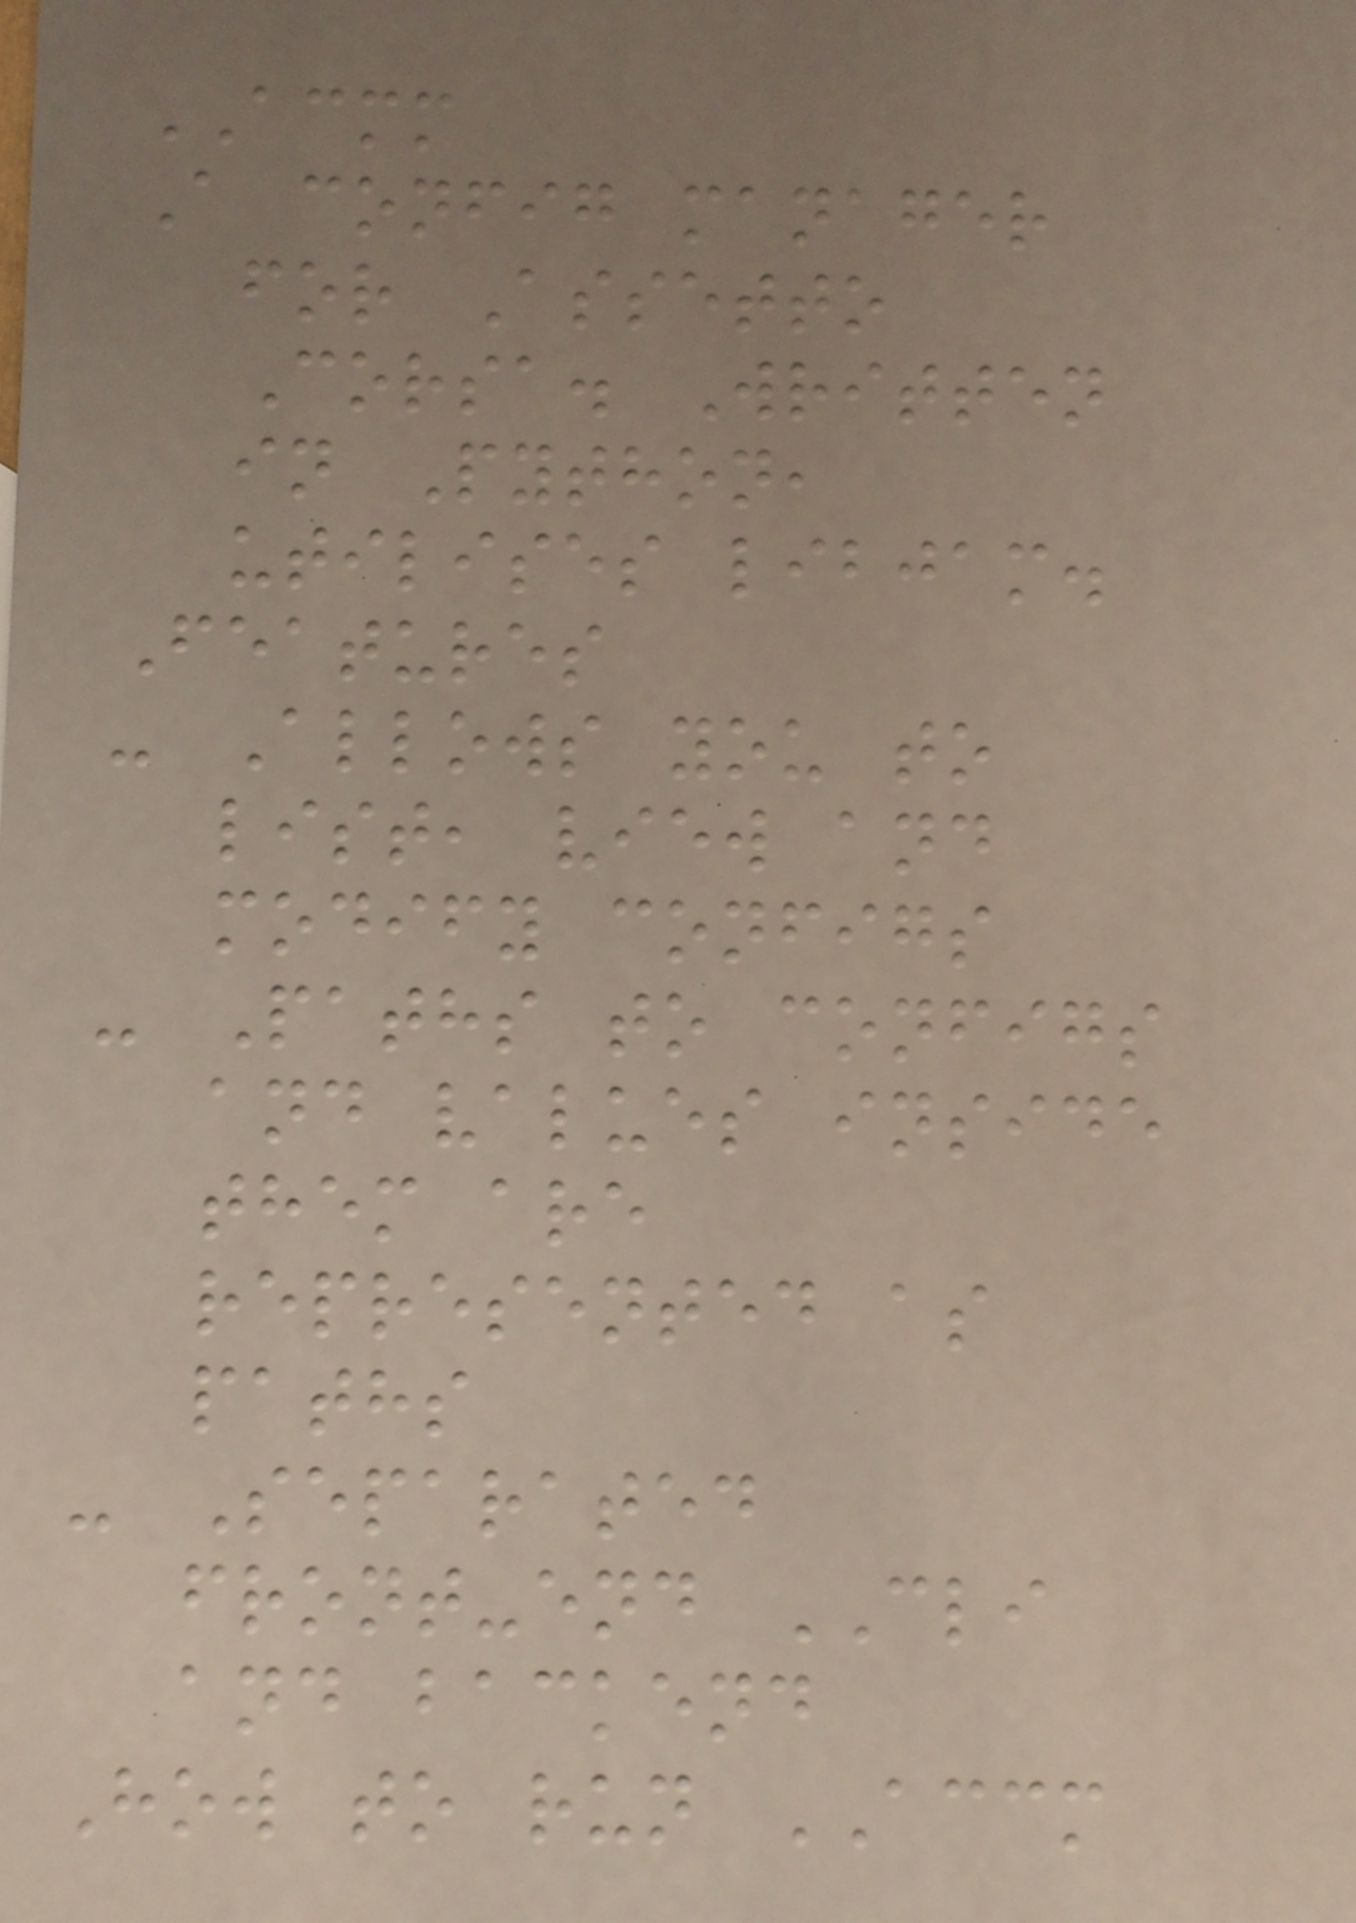ACMM
A config manager
for Assetto
Corsa. Written
in Python,
utilises libjam.
Features
- Allows you to
list, view and
modify configs
- Paths to configs
and values inside
them are
represented as
paths
- Separated
front-end CLI
and backend
How to run ACCM
